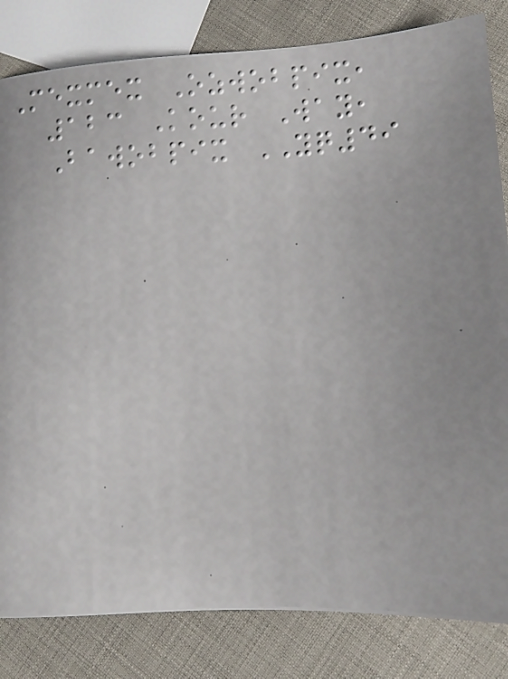Mexmex Ozwobpix,
123 Kour Way,
Bawobpix YQ49
